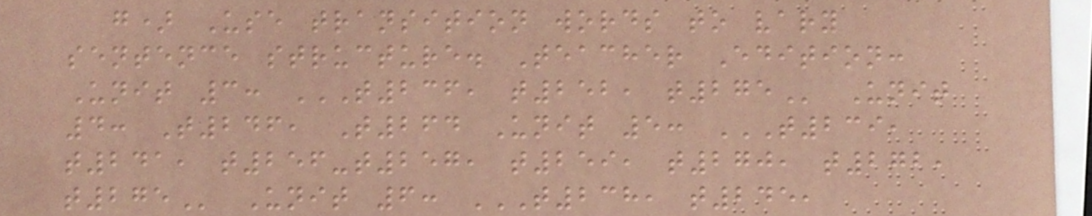g) Use transition words to vary
sentence structure. Teacher Edition:
Unit 3: T236, T252, T275 Unit
4: T246, T264 Unit 5: T239,
T241, T256-T257, T259, T270, T272,
T275 Unit 6: T238, T245,
